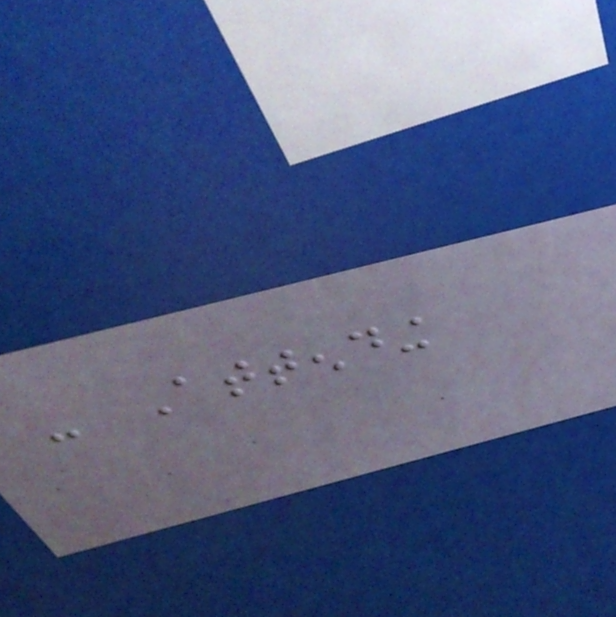- Attending
